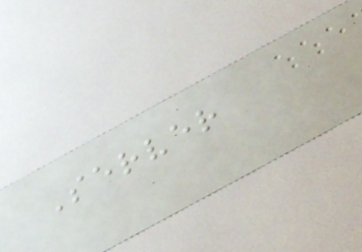Server
